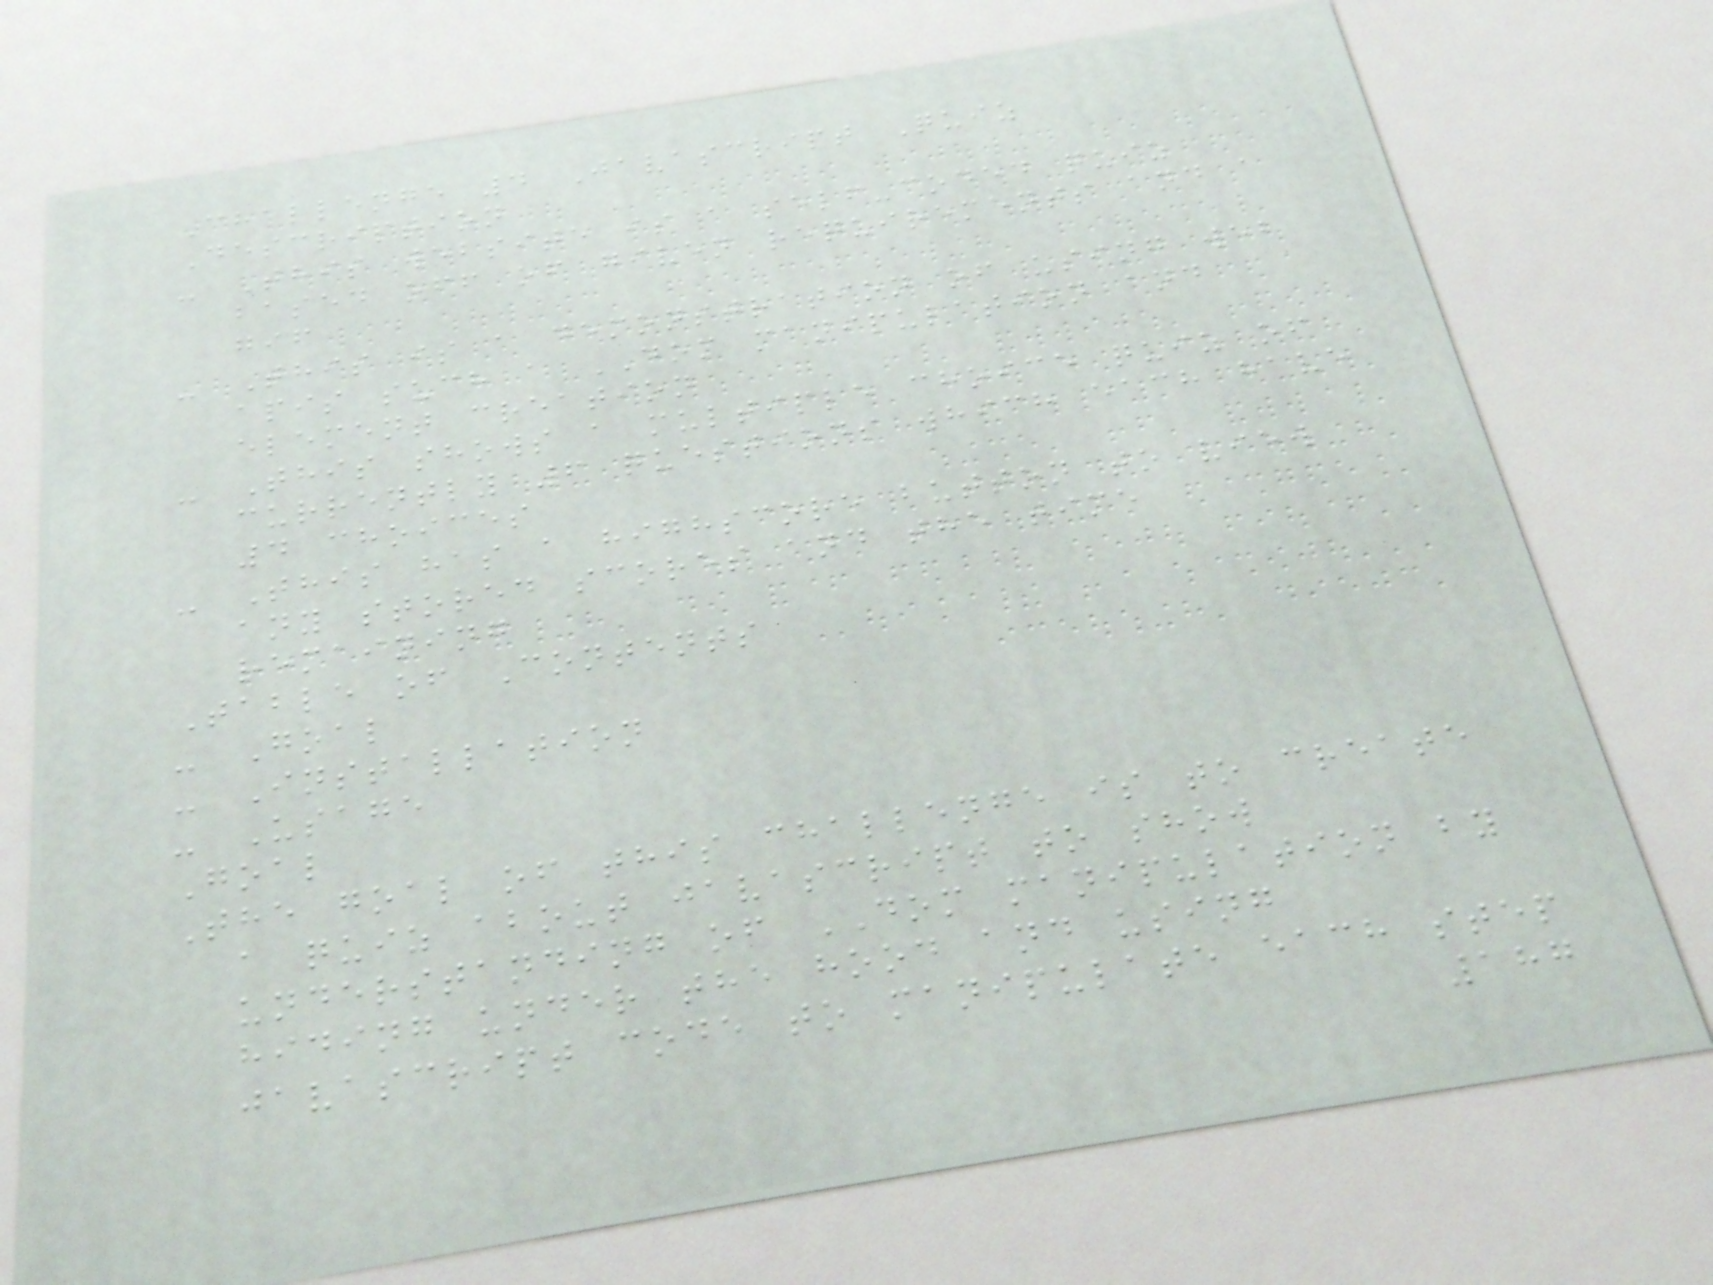Challenge 4 Javascript Quiz
Description
- This website is a self-coded quiz
based off of given requirements and a
gif
- This is a demonstration of using web
apis such a DOM manipulation and
element creation
- This shows a multiple choice quiz of
currently 6 questions which each have
4 choices
- This has a highscore button to view
any stored scores and the time
remaining
Table of Contents
- Goal
- Installation
- Usage
Goal
The goal of this challenge is to create
a quiz about javascript to show
understanding of DOM manipulation by
hiding under the hood and using
javascript code to manipulate each step
187
